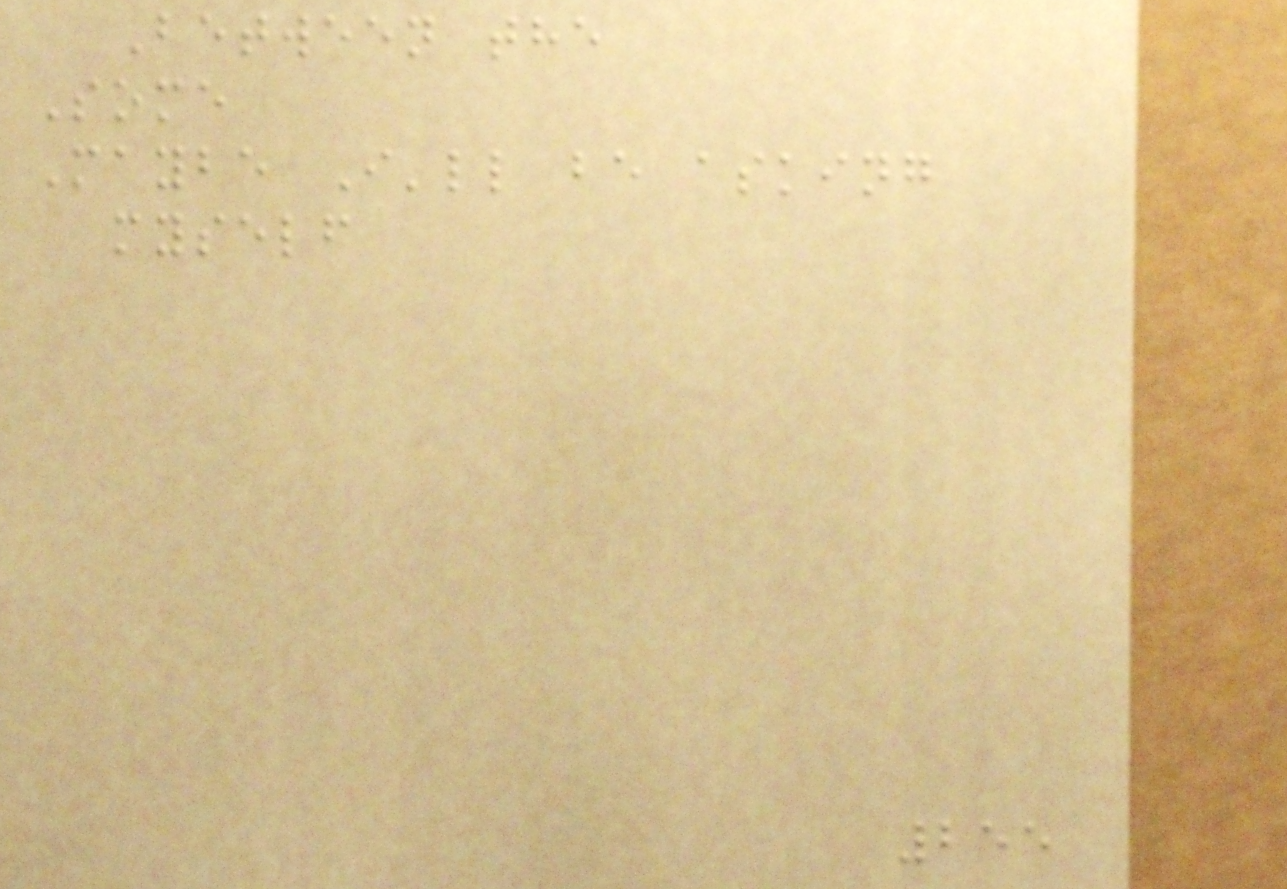Between the
Some
Maybe I'll be asking
myself
255
